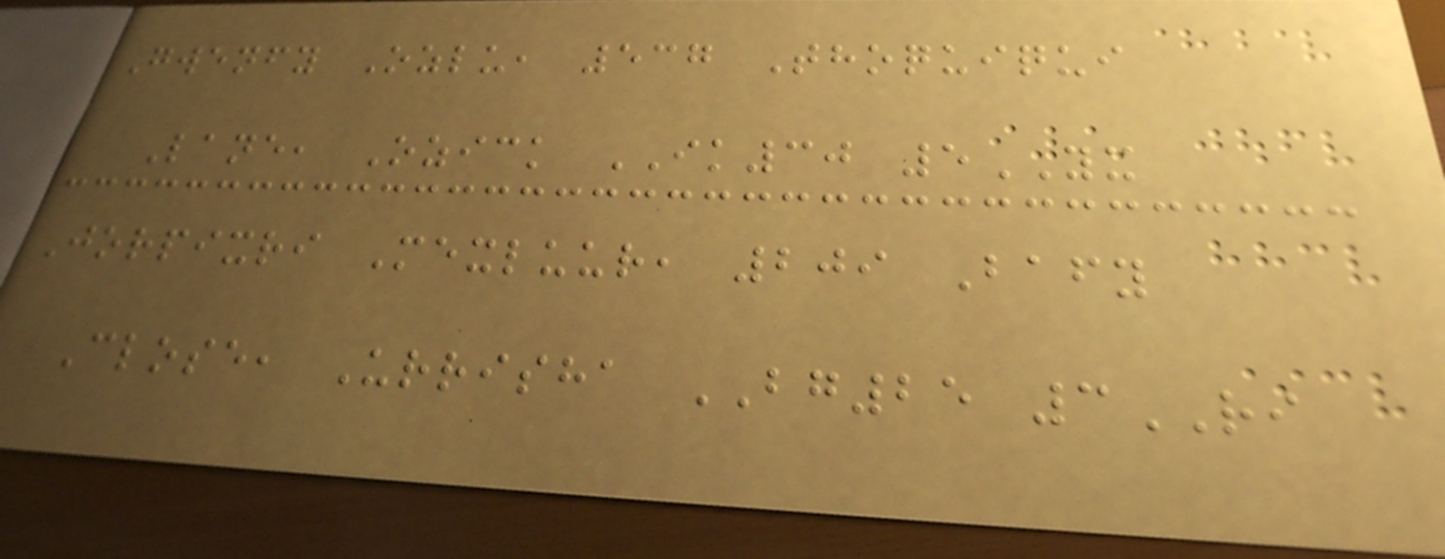Gwenfy Ozlu, 537 Thoquiqui
Lane, Ozick IK30 5YX
Jorpixri Mexluur, 209 Bafy
Close, Urrisha BG25 3RI
